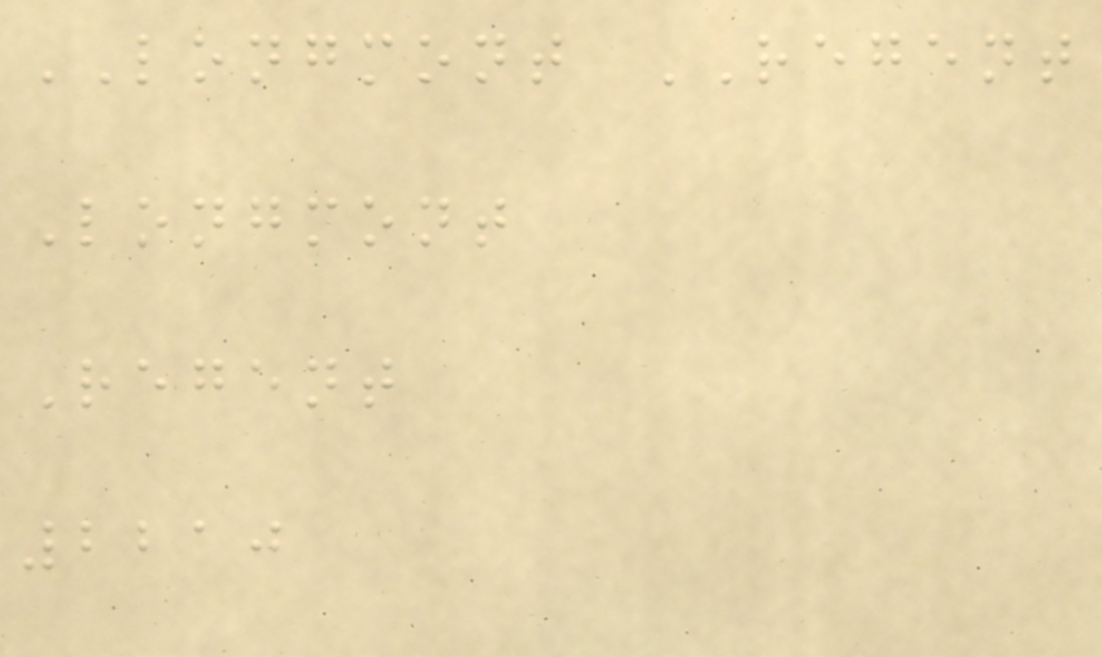LONGMONT REGENT
Longmont
Regent
2210
